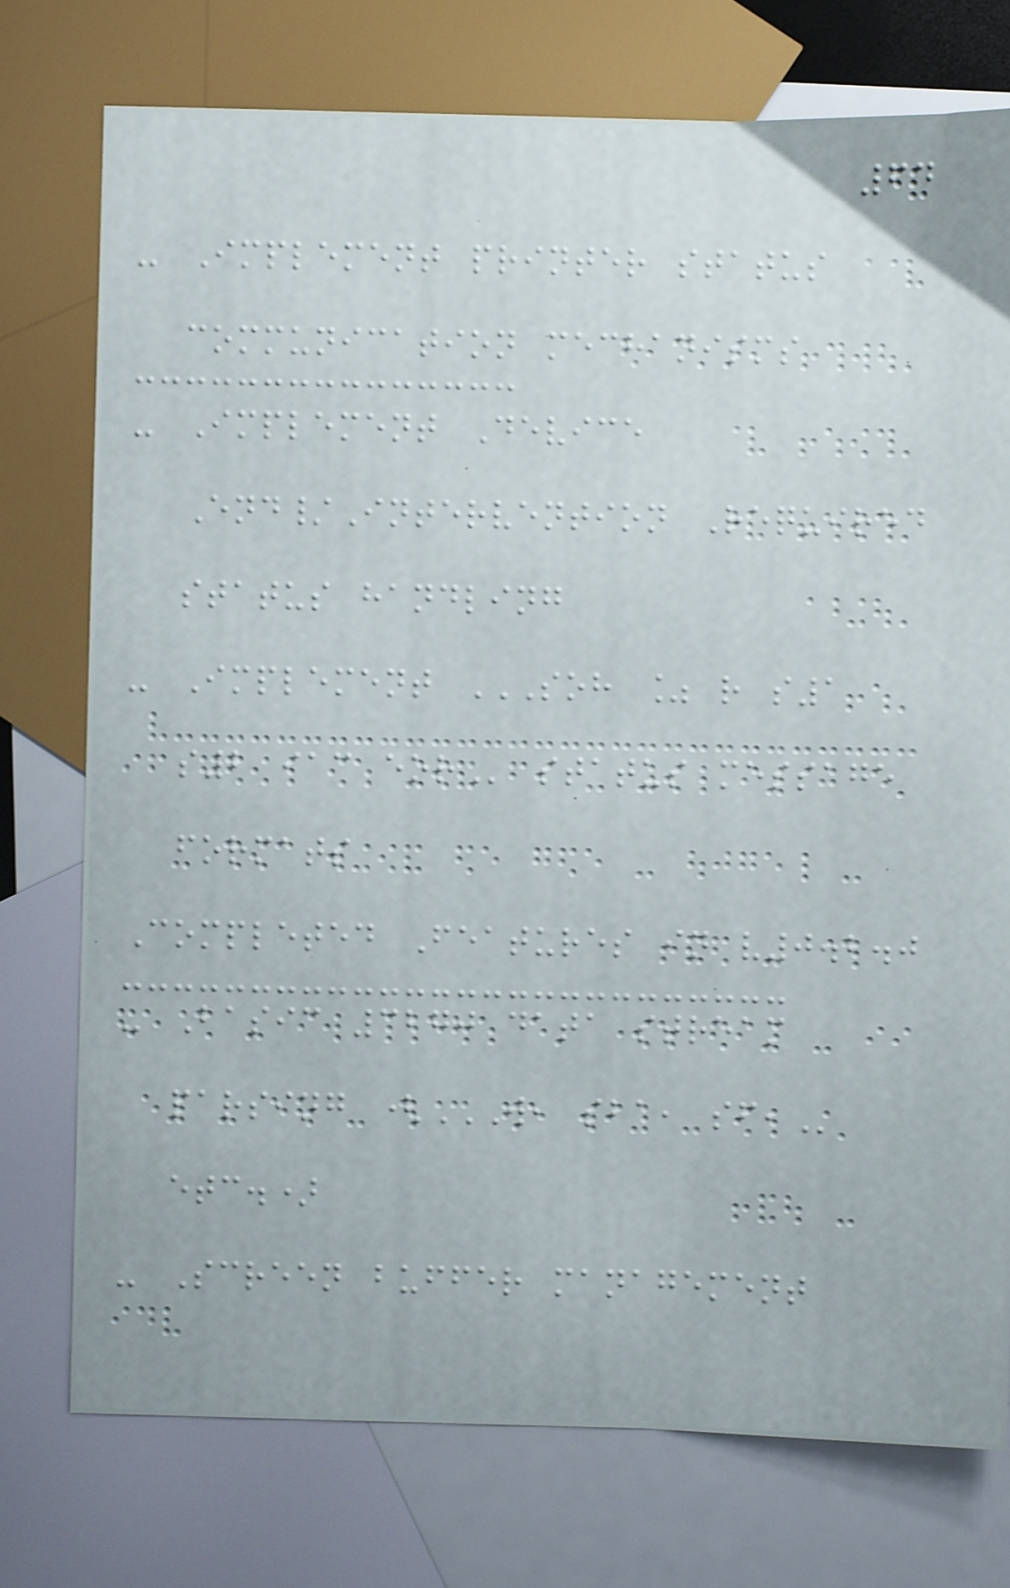64
- Implement printer status
communication mechanisms
- Implement Device
End/Intervention Required
status handling
- Implement SOH % R S1
S2 IAC EOR status message
formats
Completed Features in v0.2.0
- Basic 3270 data stream
parsing (W, SBA, SF,
etc.)
- Screen buffer management
